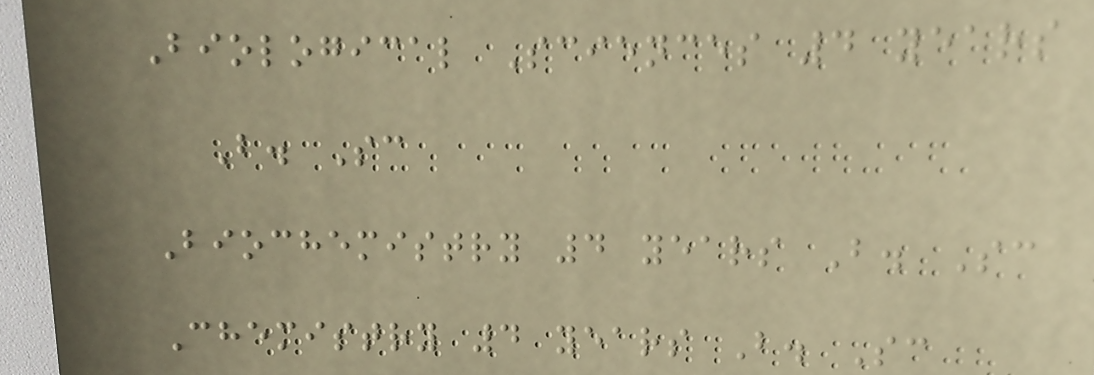Biological Sciences 4 years
B. Sc
Biochemistry 4 years B. Sc
Chemistry 4 years B. Sc
